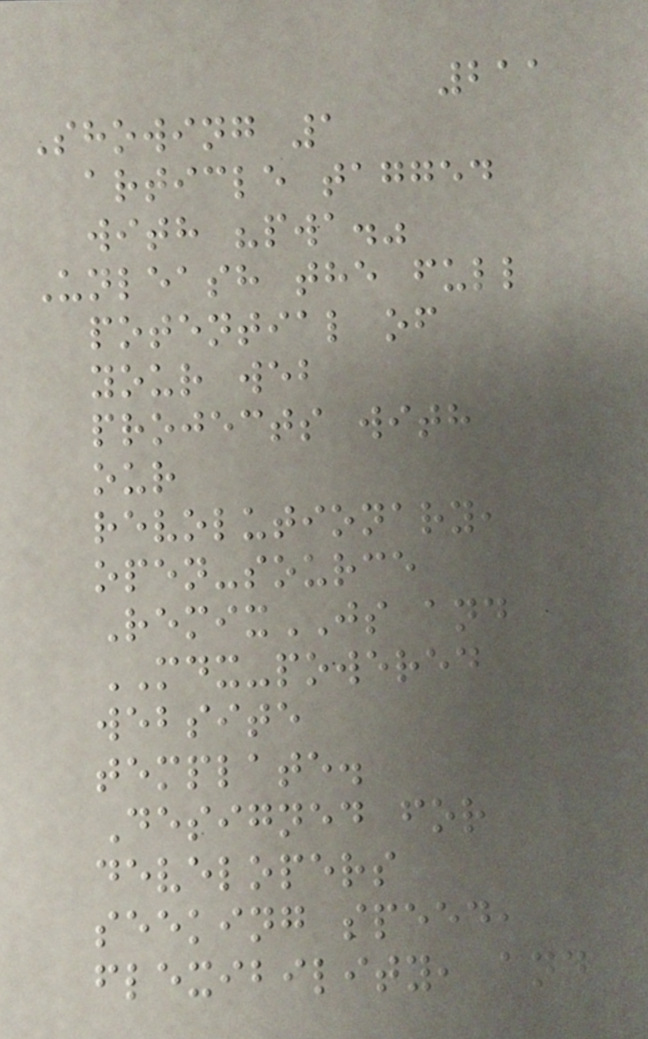211
Showing 1
article tagged
with "pwa."
Unleash the full
potential of
your web
projects with
our
revolutionary,
open-source
RemixJS and
MDX-powered
website
template.
Designed for
developers
seeking speed,
flexibility, and
